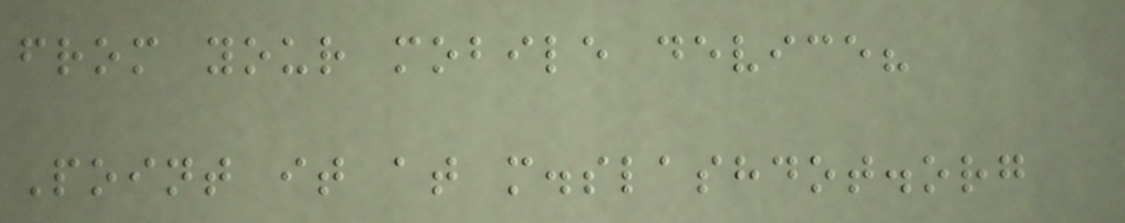from your mobile device?
Point it at m.slashdot.org
